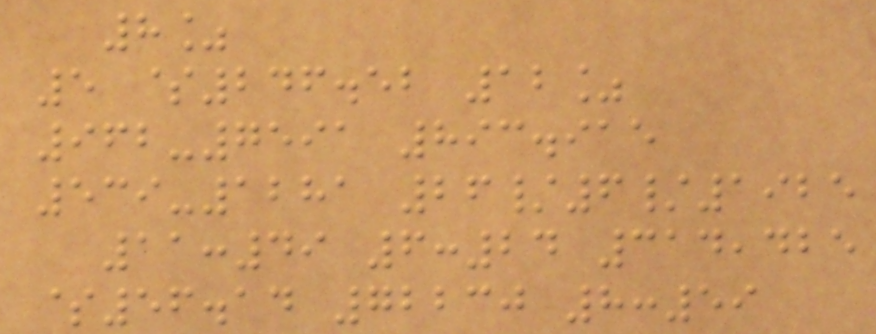8%
5 $246.52 12%
962-7591 893.915
539-1281 26/6/1925
11:49 6:24 314,425
$56.14 72230 8:59
